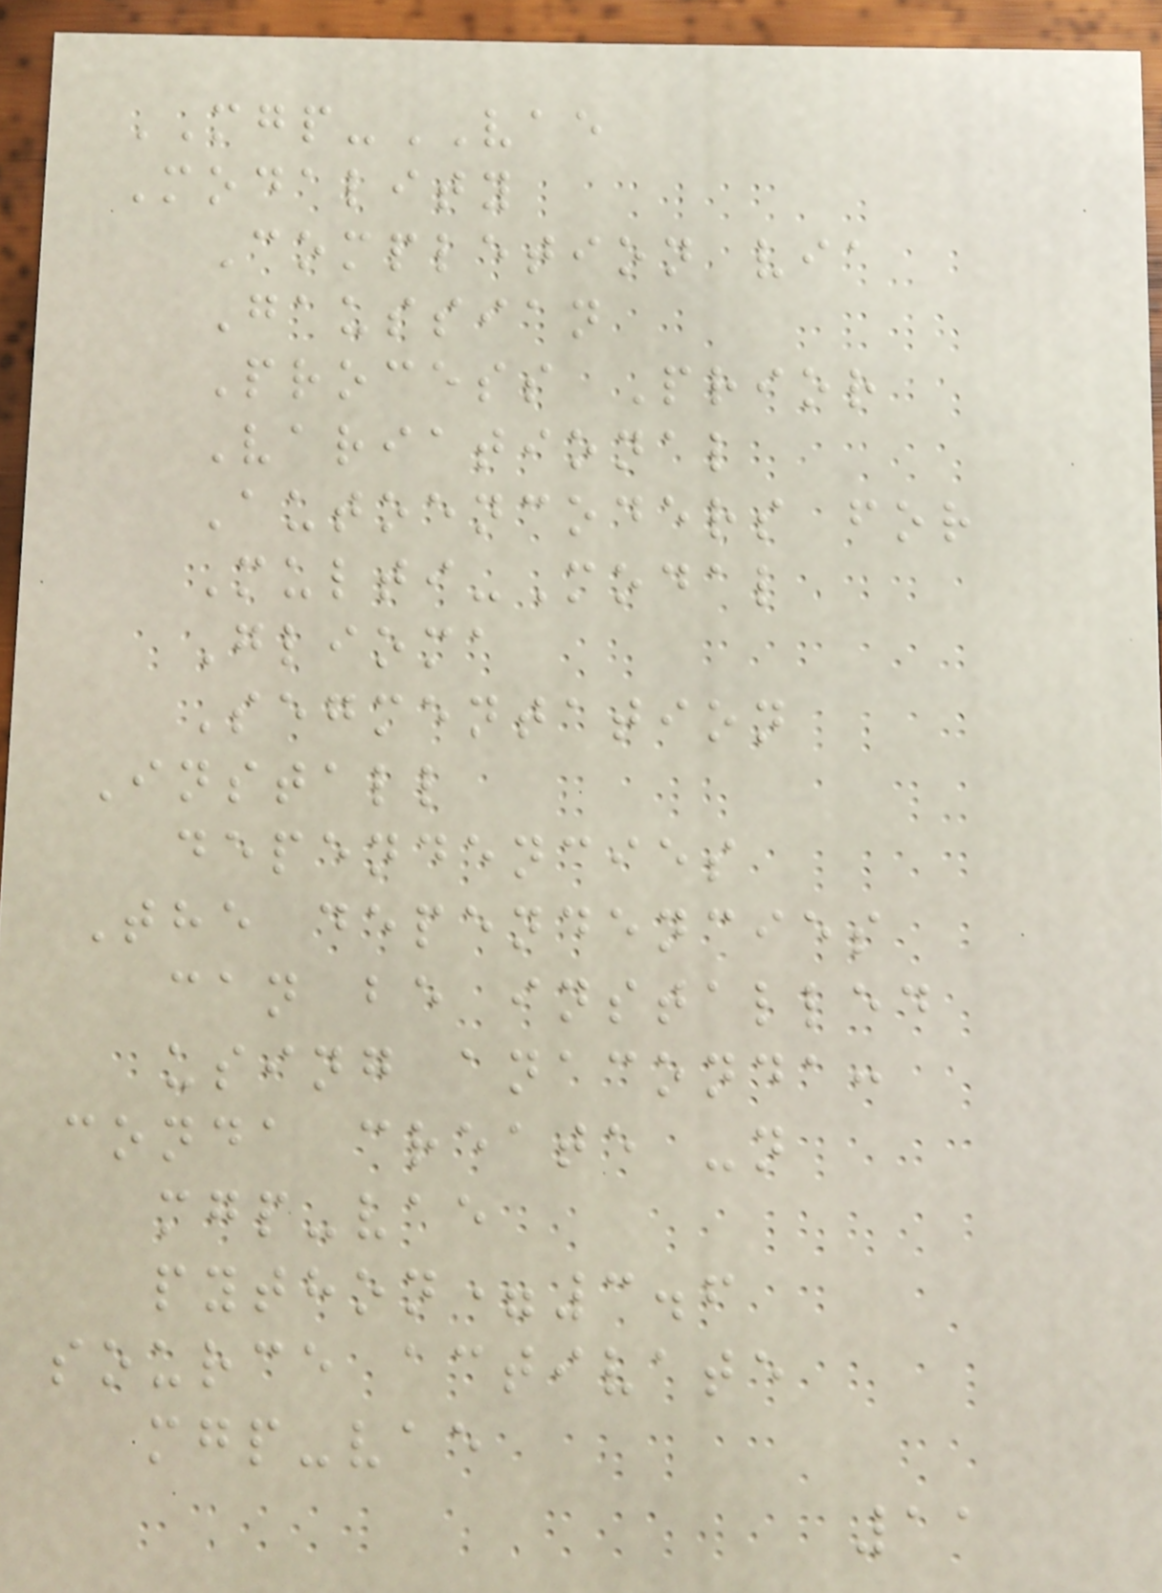MGP-VAE
Modality
Completion via
Gaussian
Process Prior
Variational
Autoencoders for
Multi-Modal
Glioma
Segmentation
Install
dependencies
The dependencies
can be installed
using anaconda:
conda create -n
mgp-vae
python=3.6
source activate
mgp-vae
11
